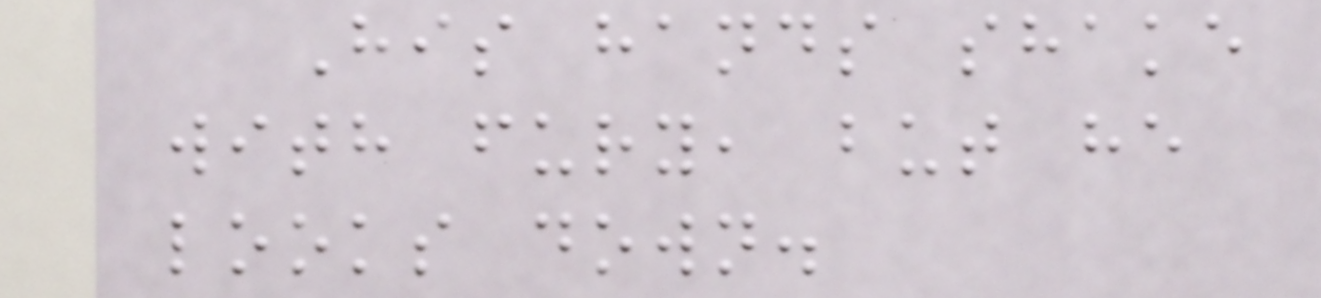His hands shake
with fury, but he
looks down.
